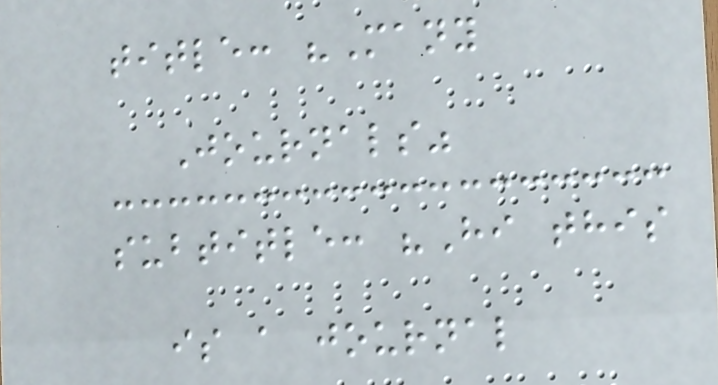title: "Many
Journals"
subtitle: "Hi this
is a journal
